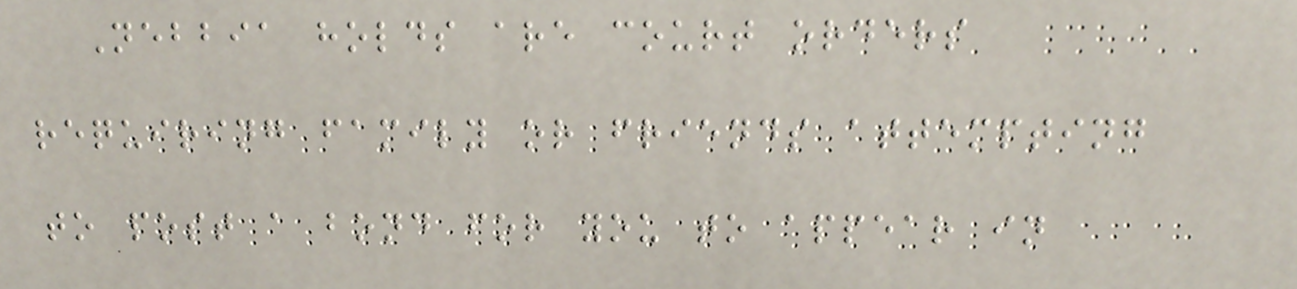Nebbia holds are court orders
requiring family or friends attempting
to post a bond for you to appear in
